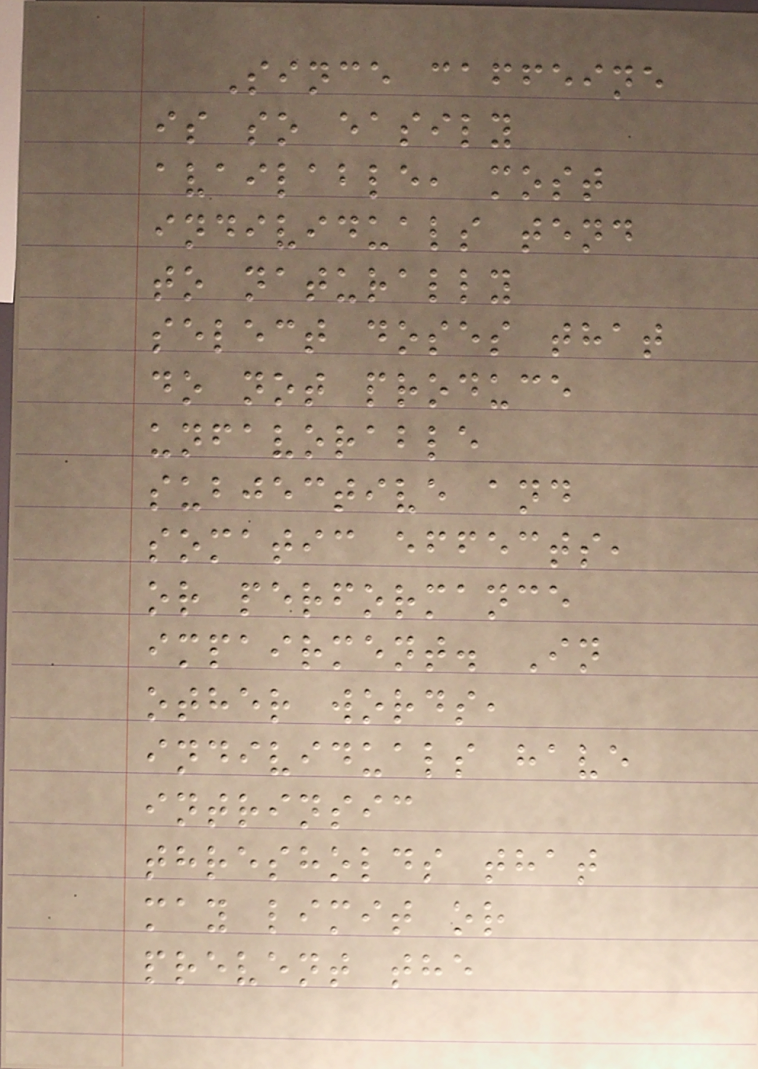Since caffeine
is so easily
available, most
individuals tend
to naturally
select doses that
do not produce
unfavorable
subjective and
somatic effects,
or performance
impairment. In
other words,
individuals have
intrinsic
thresholds that
may limit or
prevent the
